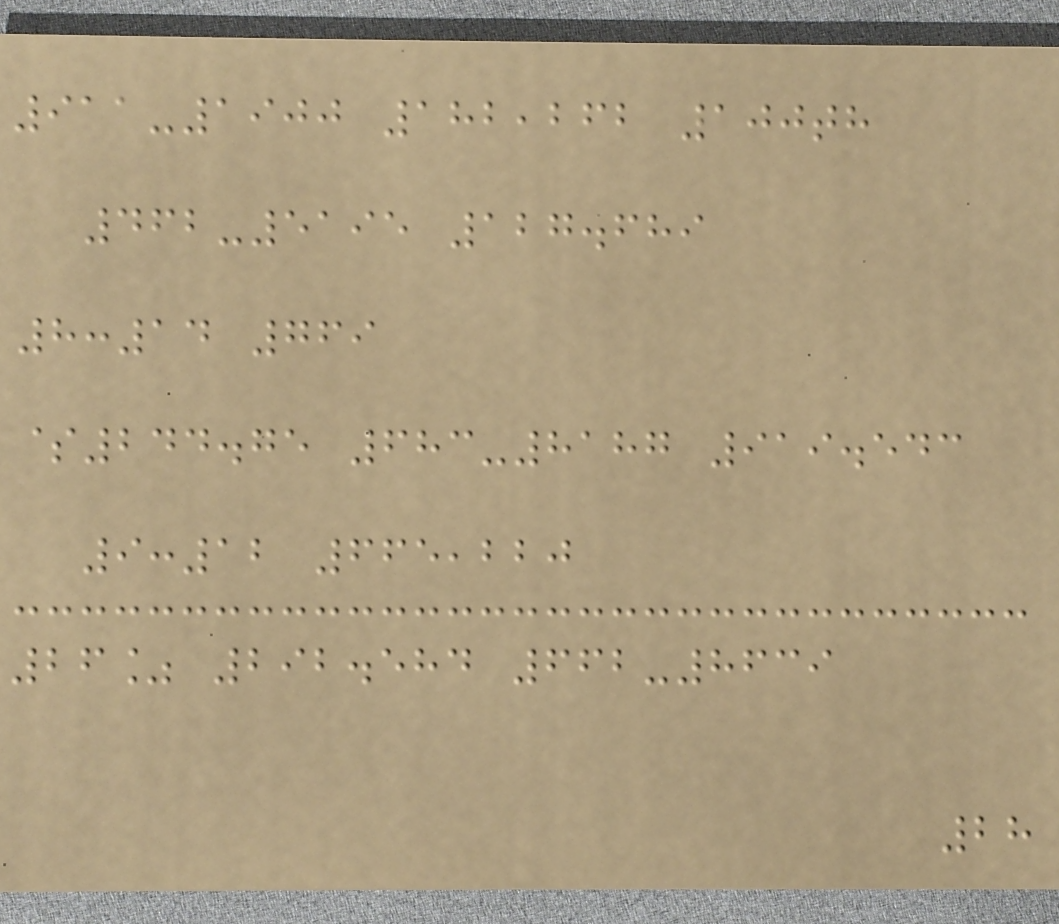911-1900 182,262 100th
462-5195 127.689
8:14 769
$244.75 683-8187 919.543
9:12 665,220
26% 292.584 662-8639
28
